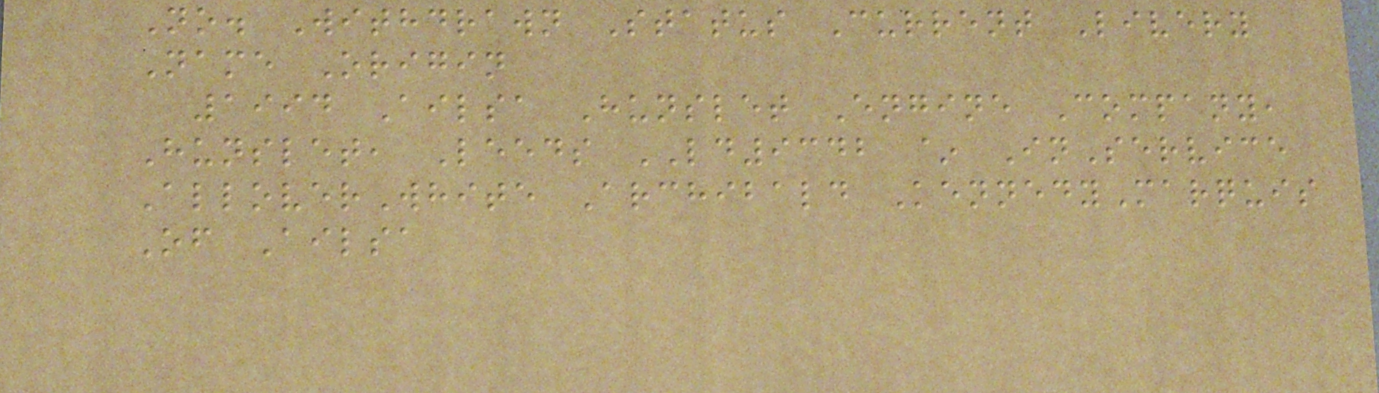No. Withdrawn Status Current Livery
Name Origin
1994 Ailsa Hunslet Engine Company,
Hunslet, Leeds LD9342 ~ InService
AlloverWhite Archibald KennedyMarquis
Of Ailsa
